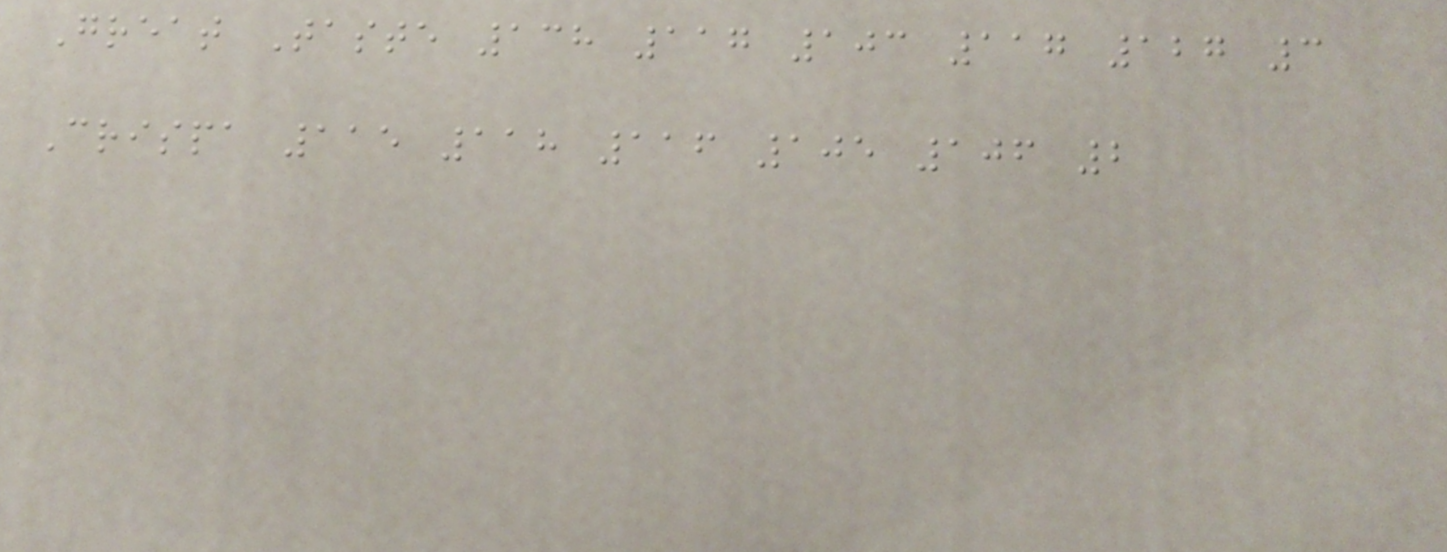Great Taste 138 117 103 117 127 3
Crispa 115 118 116 105 106 2
